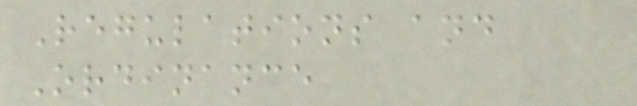Regulations and
Ordinance
